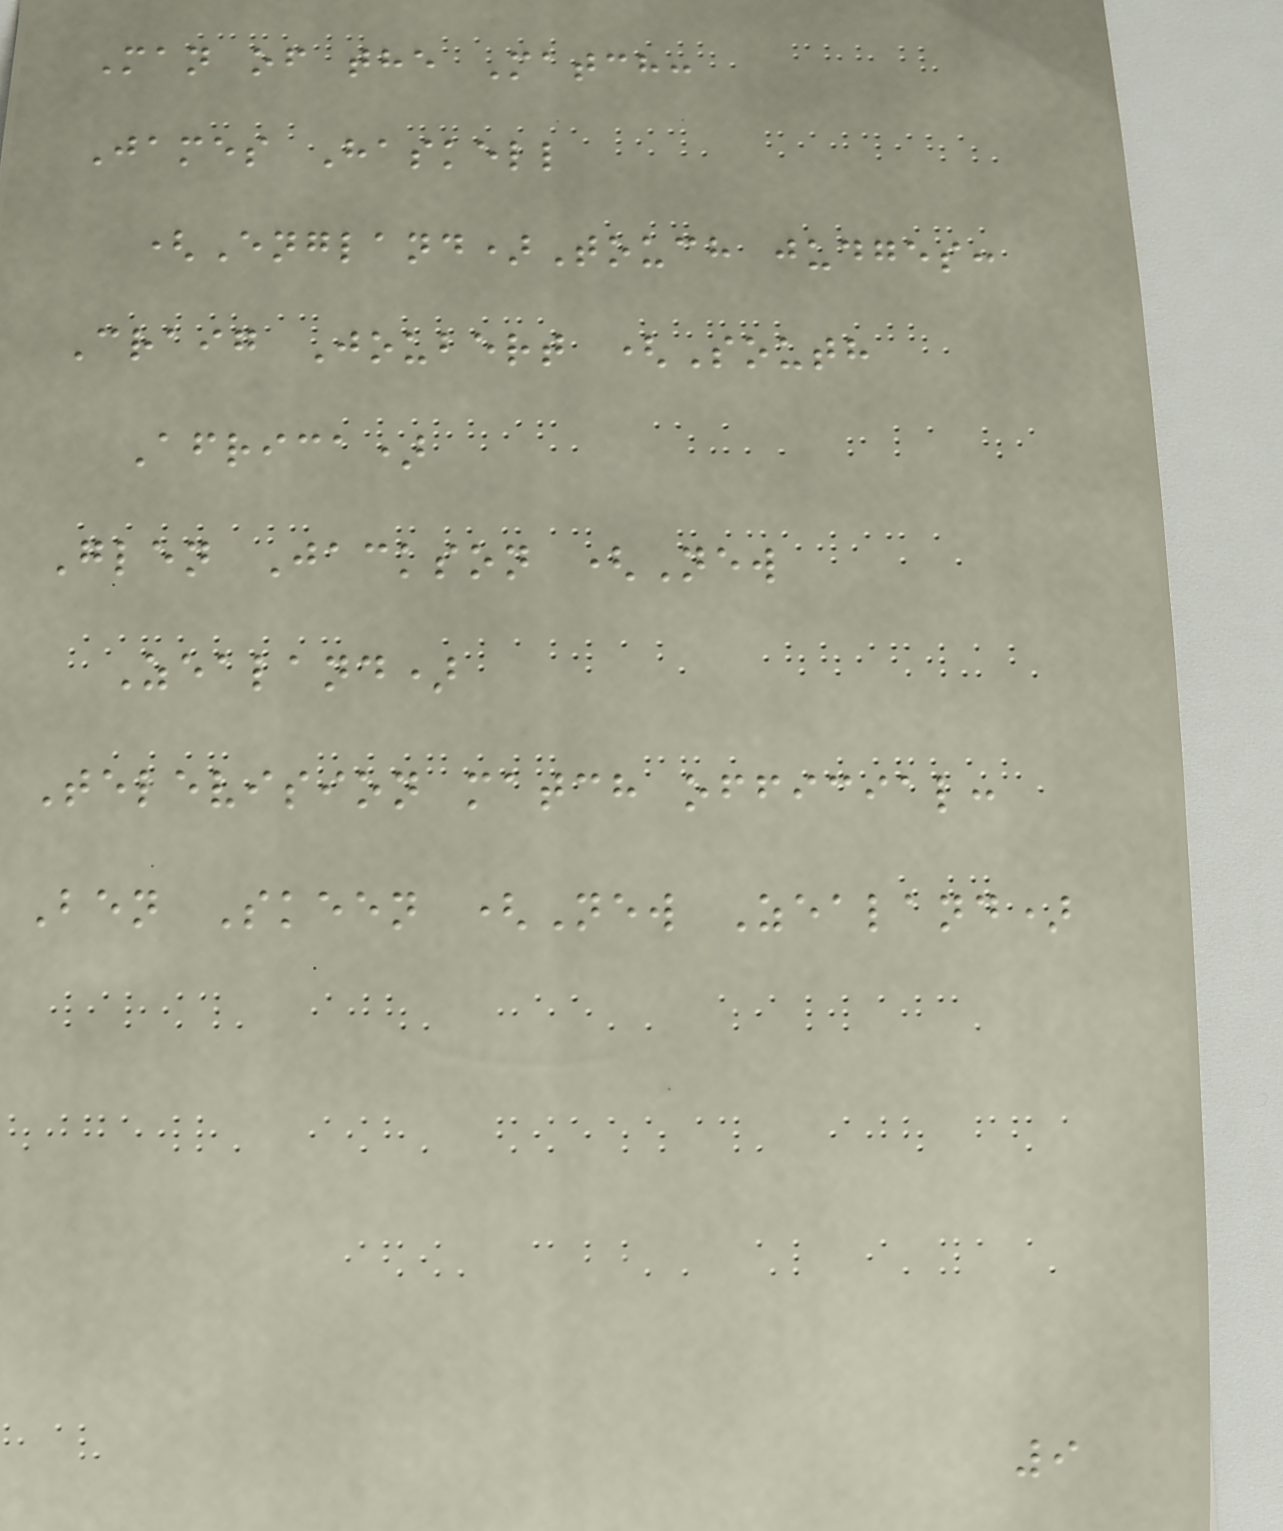Man of the Match:
James Haskell
(England)Touch judges:
Craig Joubert (South
Africa)
Glen Jackson (New
Zealand)
Television match official:
Ben Skeen (New Zealand)
9
